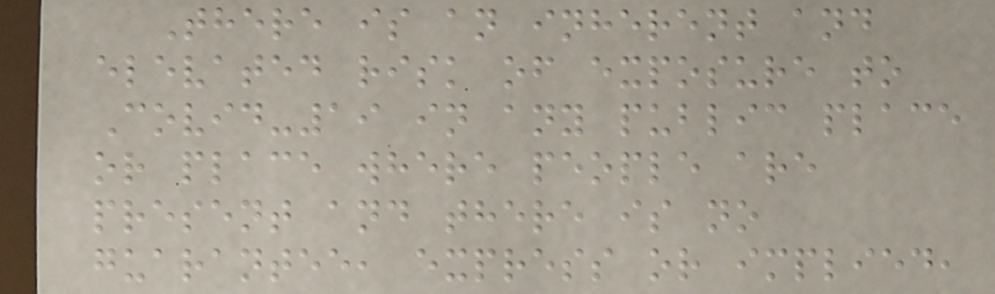There is an inherent and
elevated risk of exposure to
Covid-19 in any public place
or place where people are
present and there is no
guarantee, express or implied,
